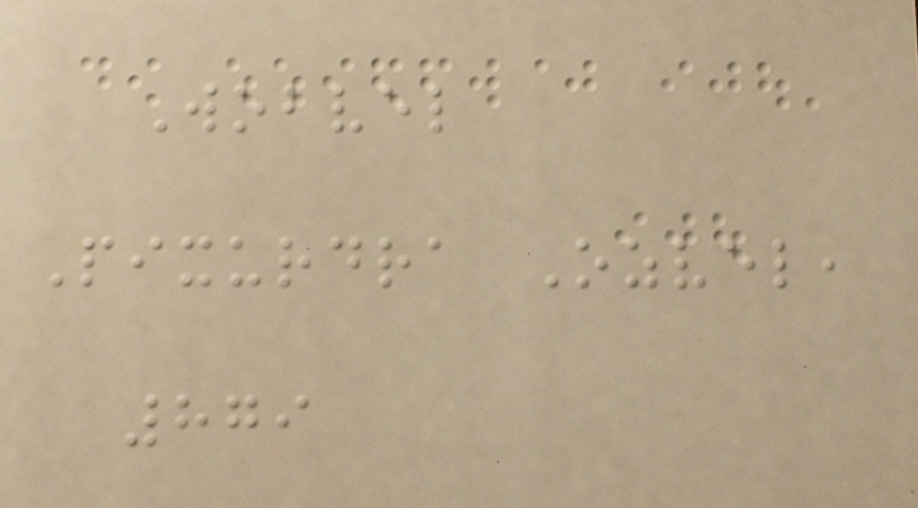Wobvel
Pixurdra Ozvel,
879
